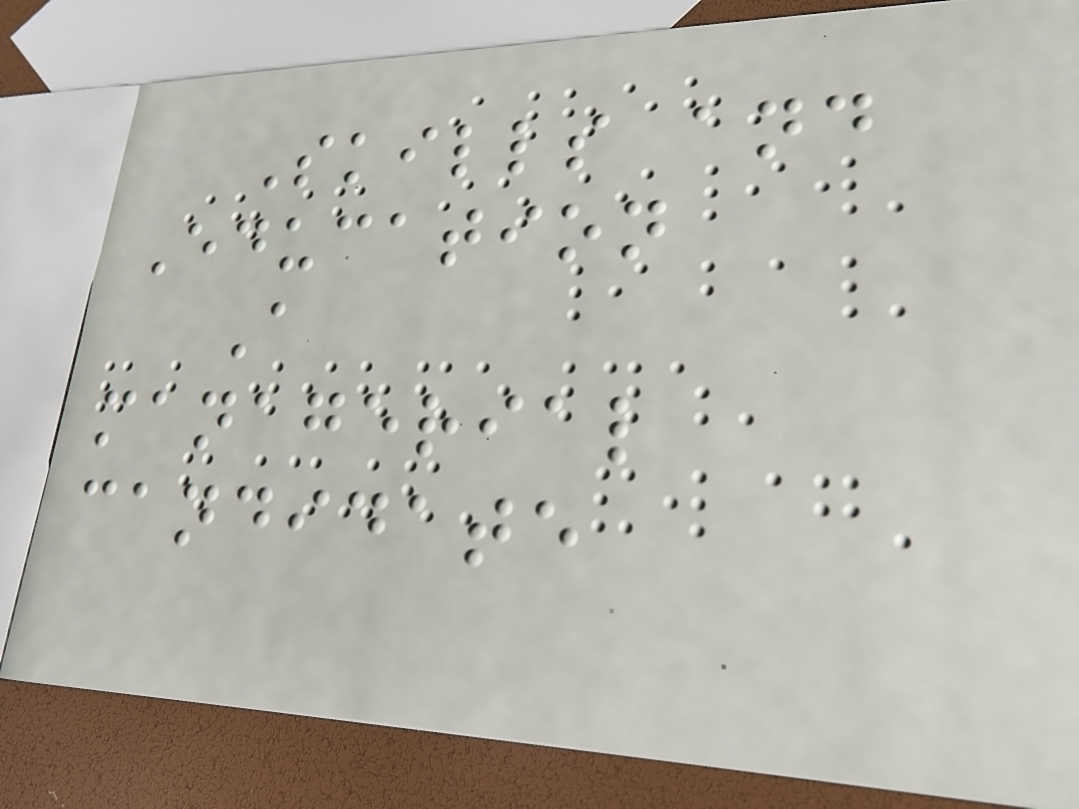Skills and
Education
A
managerial
candidate
